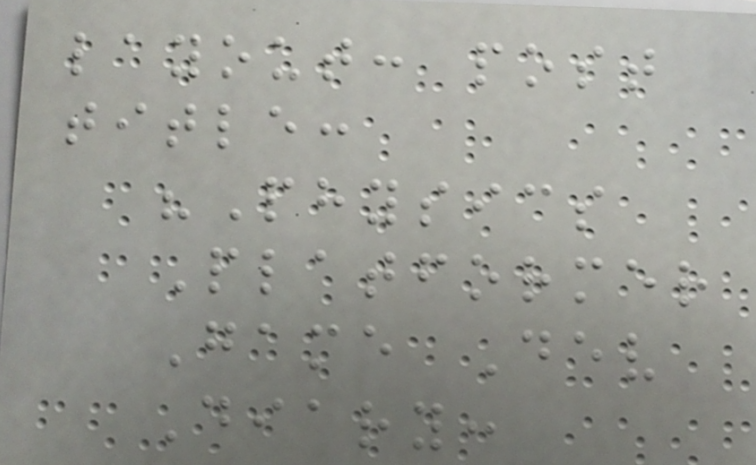layout: post
title:
"Physics
Platformer
Game Dev
Diary:
